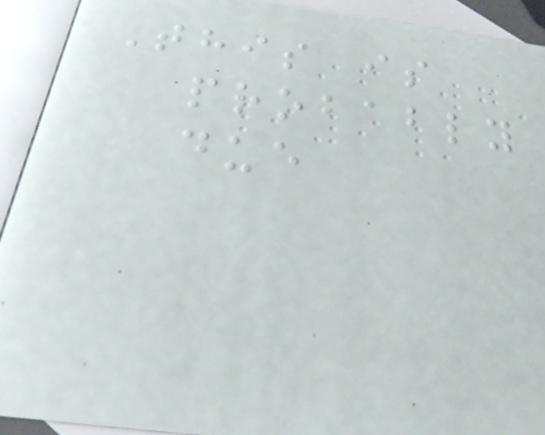This is
probably
due
